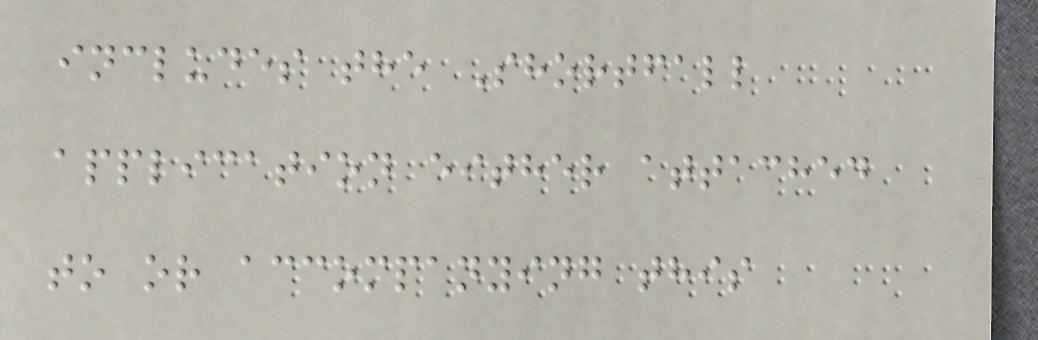includes the Shortfall
application either attached
to or accompanying this
